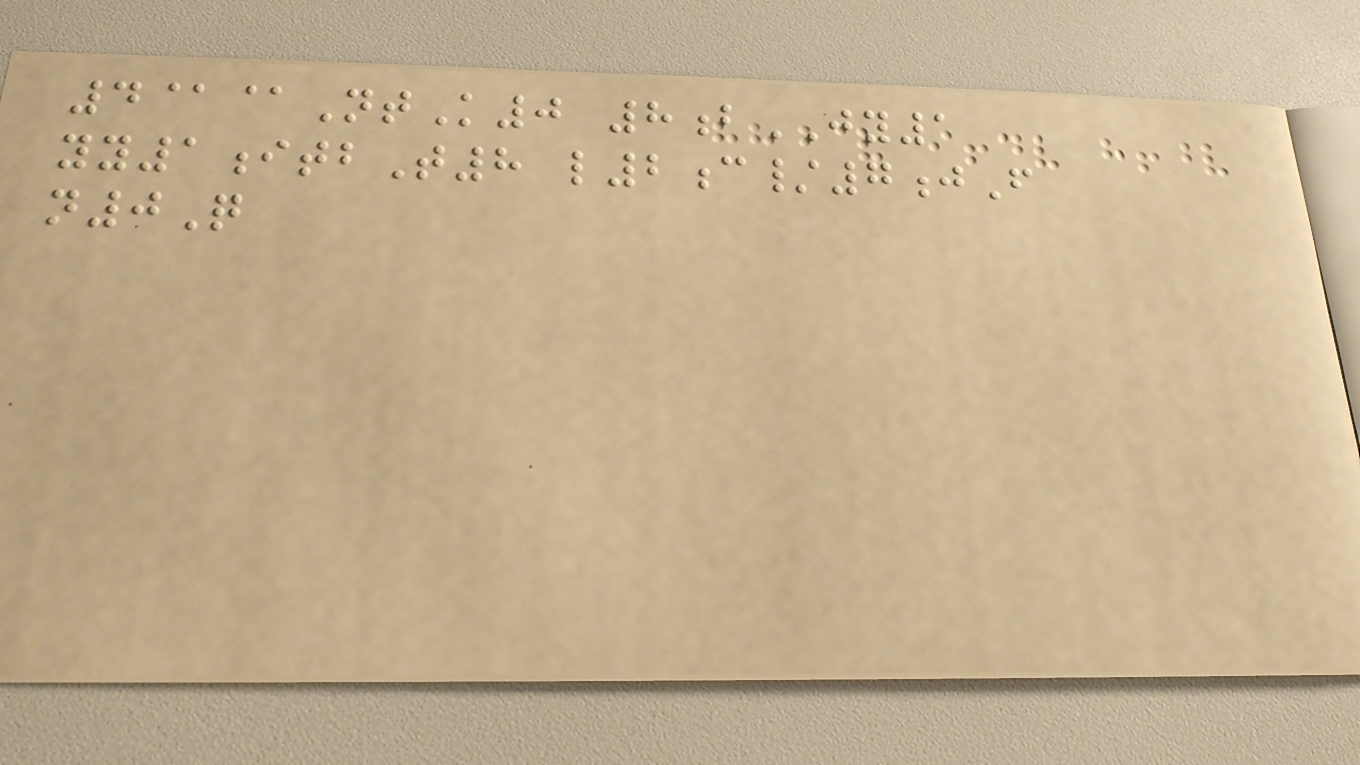4@@NtK0 8bJY1
yy1itbT8 l2c/7jF
n0Q
